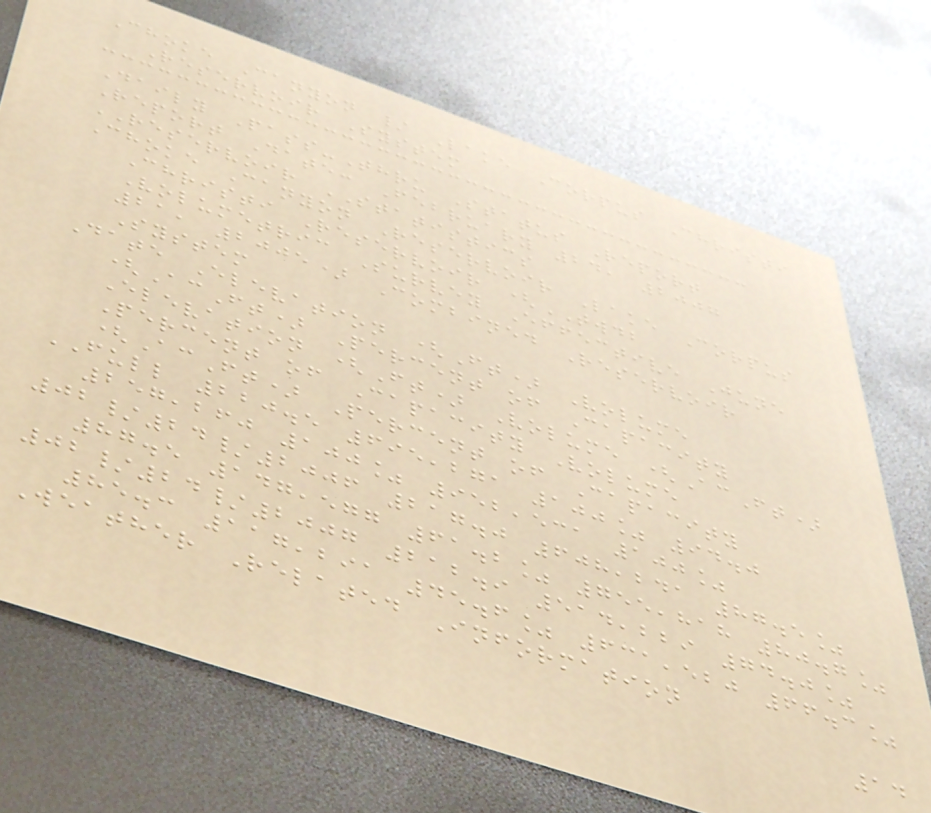Choke Canyon / Lake Corpus Christi
Reservoir System
Daily Pass-Thru Status Report
Report Date: February 24, 2007
RESERVOIR STATISTICS
Choke Canyon Reservoir Lake Corpus
Christi Reservoir (TWDB
Volumetric Survey Effective June
21, 2005) Combined Reservoir
System
Date Elevation (Ft) Volume
(AcFt) Percent of Capacity
Elevation (Ft) Volume (AcFt)
Percent of Capacity Volume
(AcFt) Percent of Capacity
FULL 220.5 695,271 100% 94.0
257,260 100% 952,531 100%
02/24/2006 217.0 608,241 87.5%
87.5 147,577 61.2% 755,818 80.7%
02/24/2007 212.9 514,229 74.0%
85.3 117,291 45.6% 631,520 66.3%
Weather Related Information
14
